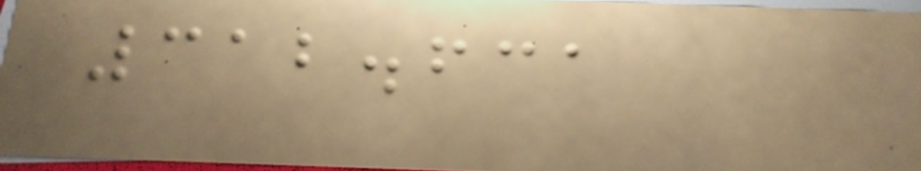312.631
